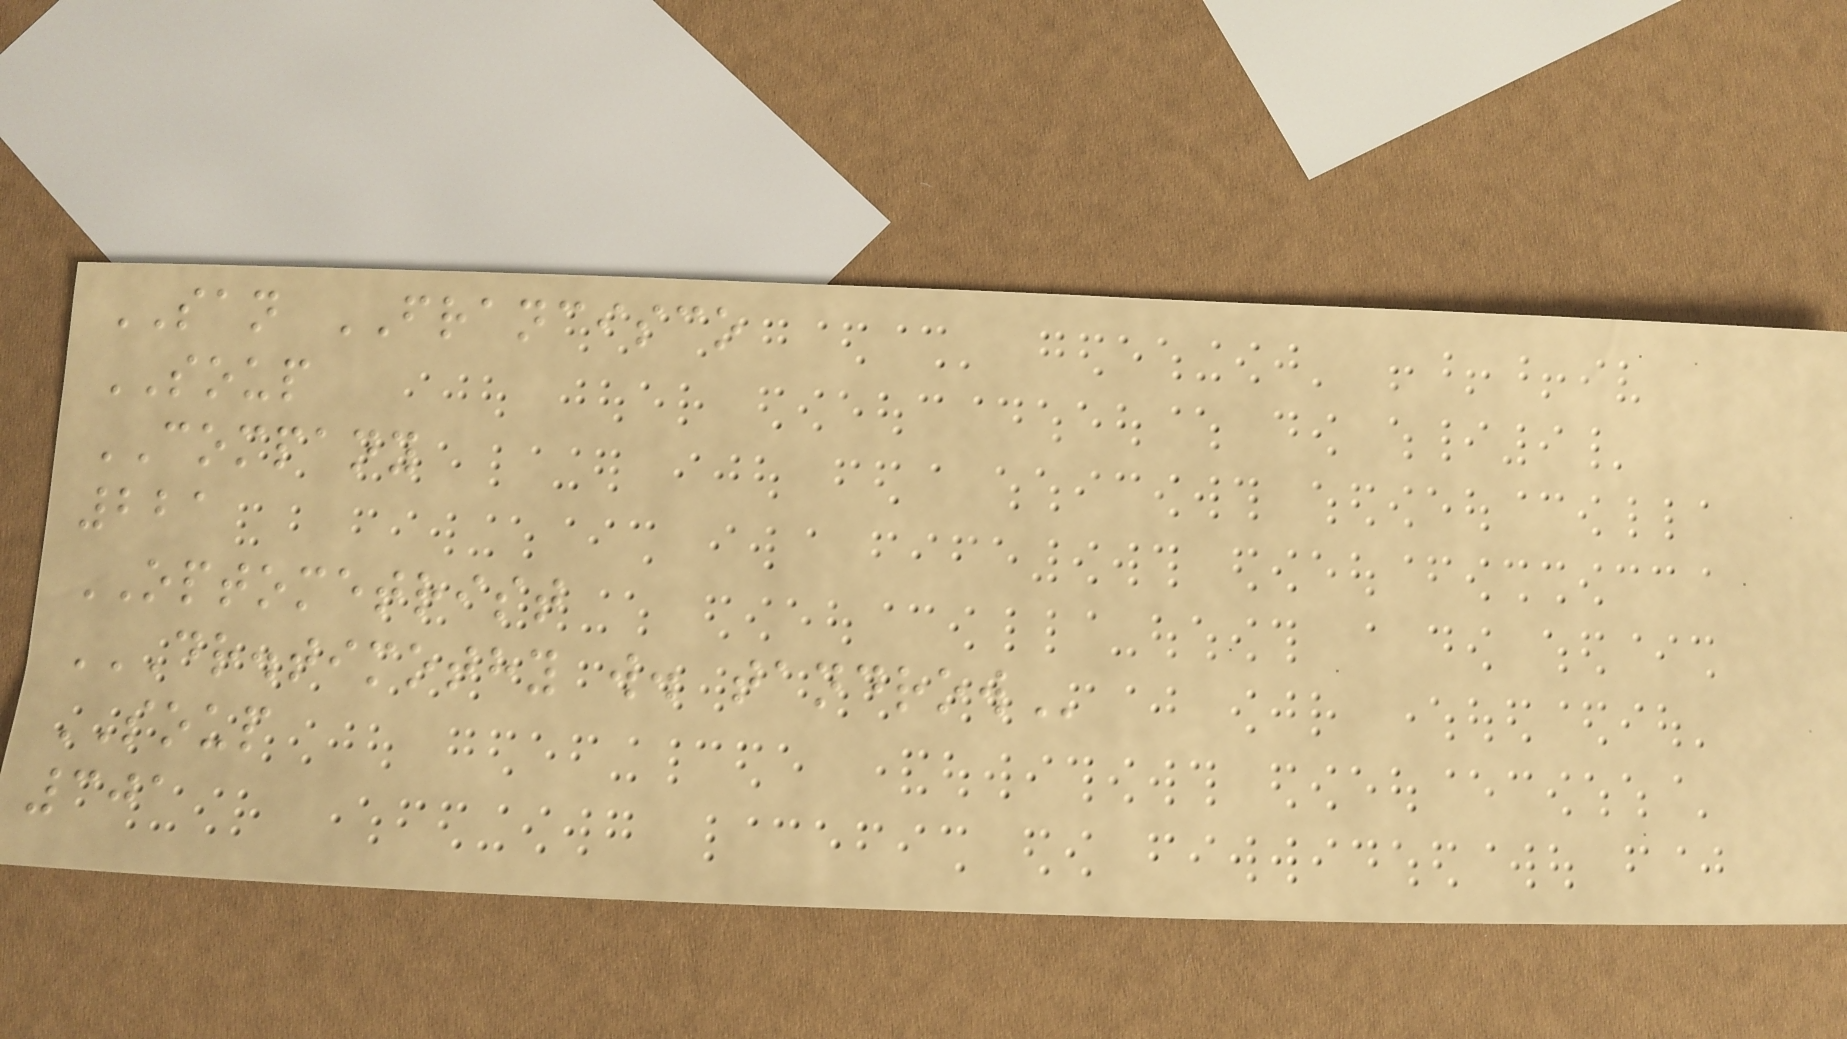SAN FRANCISCO
SOUP
COMPANY
221
OPTOMETRIST
DR.TIMOTHY W. TANDROW
SOUP
301
